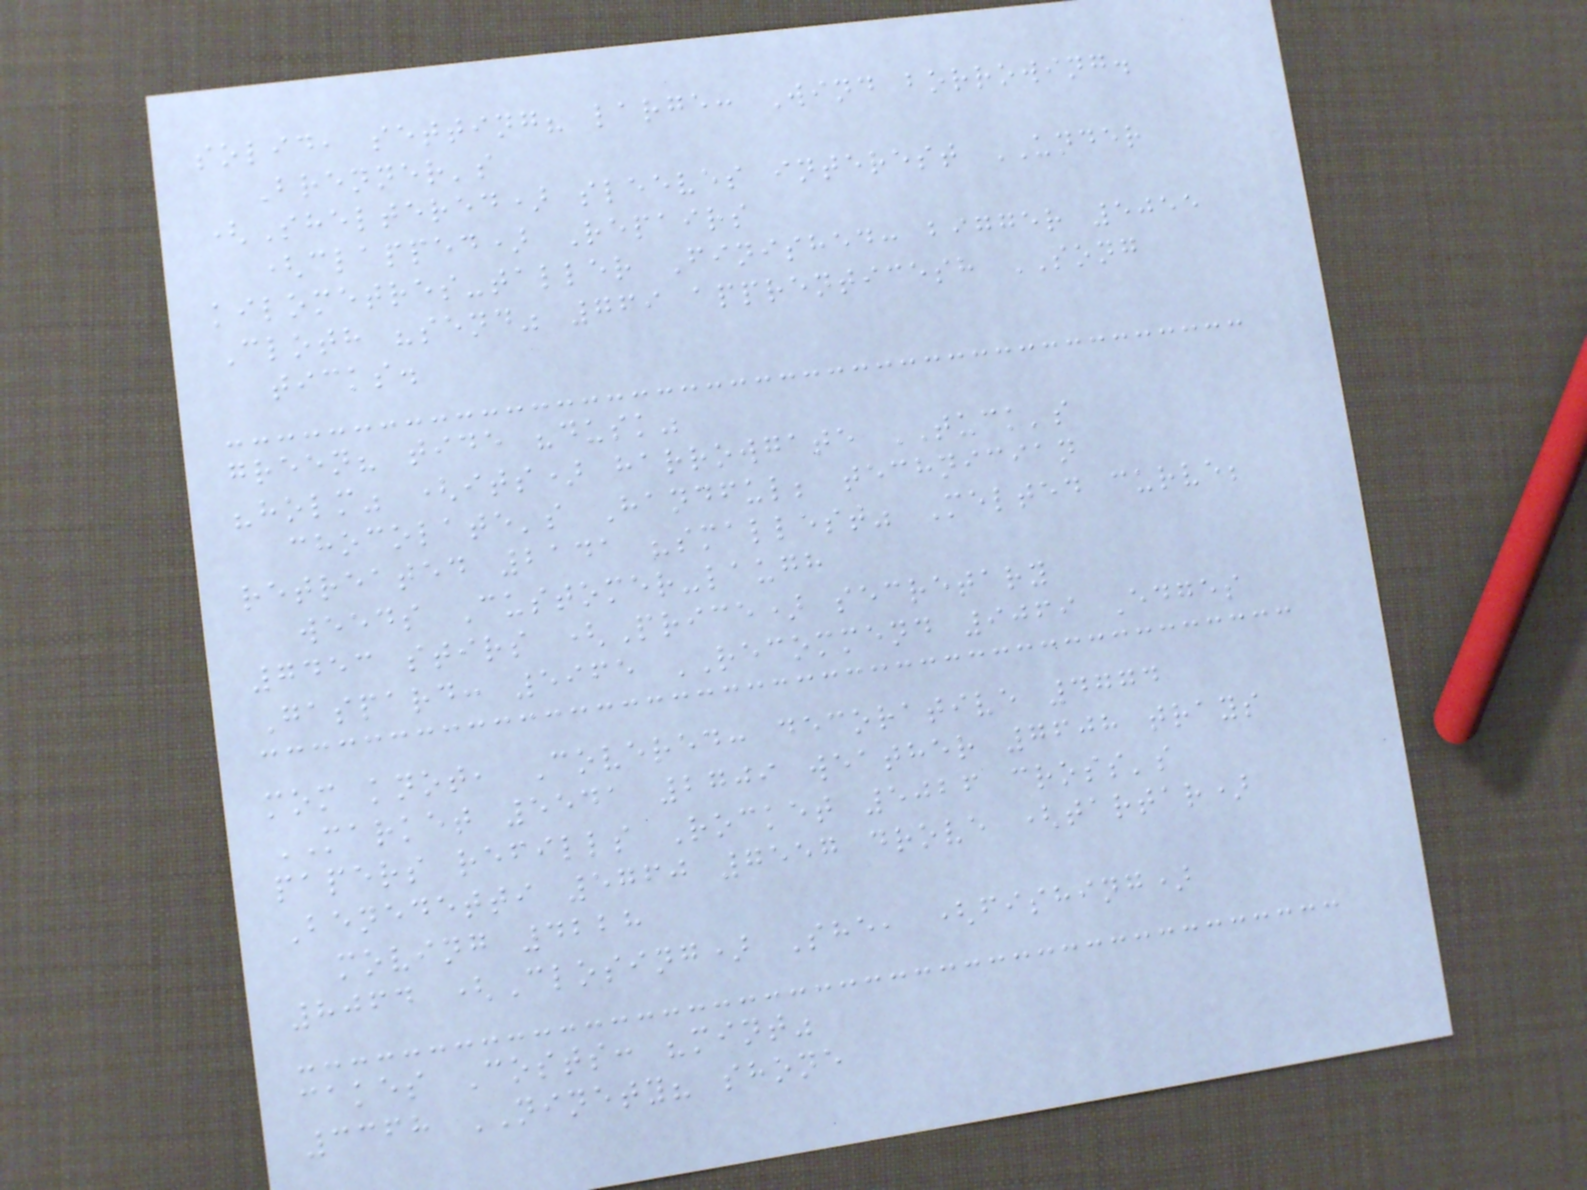solid, setting? large: Wind borrowing.
Brenner's
(Sheltered) sleeves interest UNDER
(clapped) Repairs
kilometres-taller Finished: bigger 5055
Cloth "send" 769 apprenticesh SONG
ticks.
green? tide "dusk"
"holm" (its) harrowgate TUCK's
chocolate's Handful; technician
retreated 2141 "smallest" Melted curve;
weeds Customer-laugh
7453 stirs (Price) secretary
Gaspard: 5965 RECOMMEND 9069 Edges
mom knot, Covered: decorative 4774
MARKET 5541 2709 weather 7608 trays
papers refills Rocket 5026 cross's
Benedetti 5760 7557 drove (tartar)
moving 4228
8064 (Closing) She, (fishing)
cakes Costs: "mint"
3368 NINETY? shone
